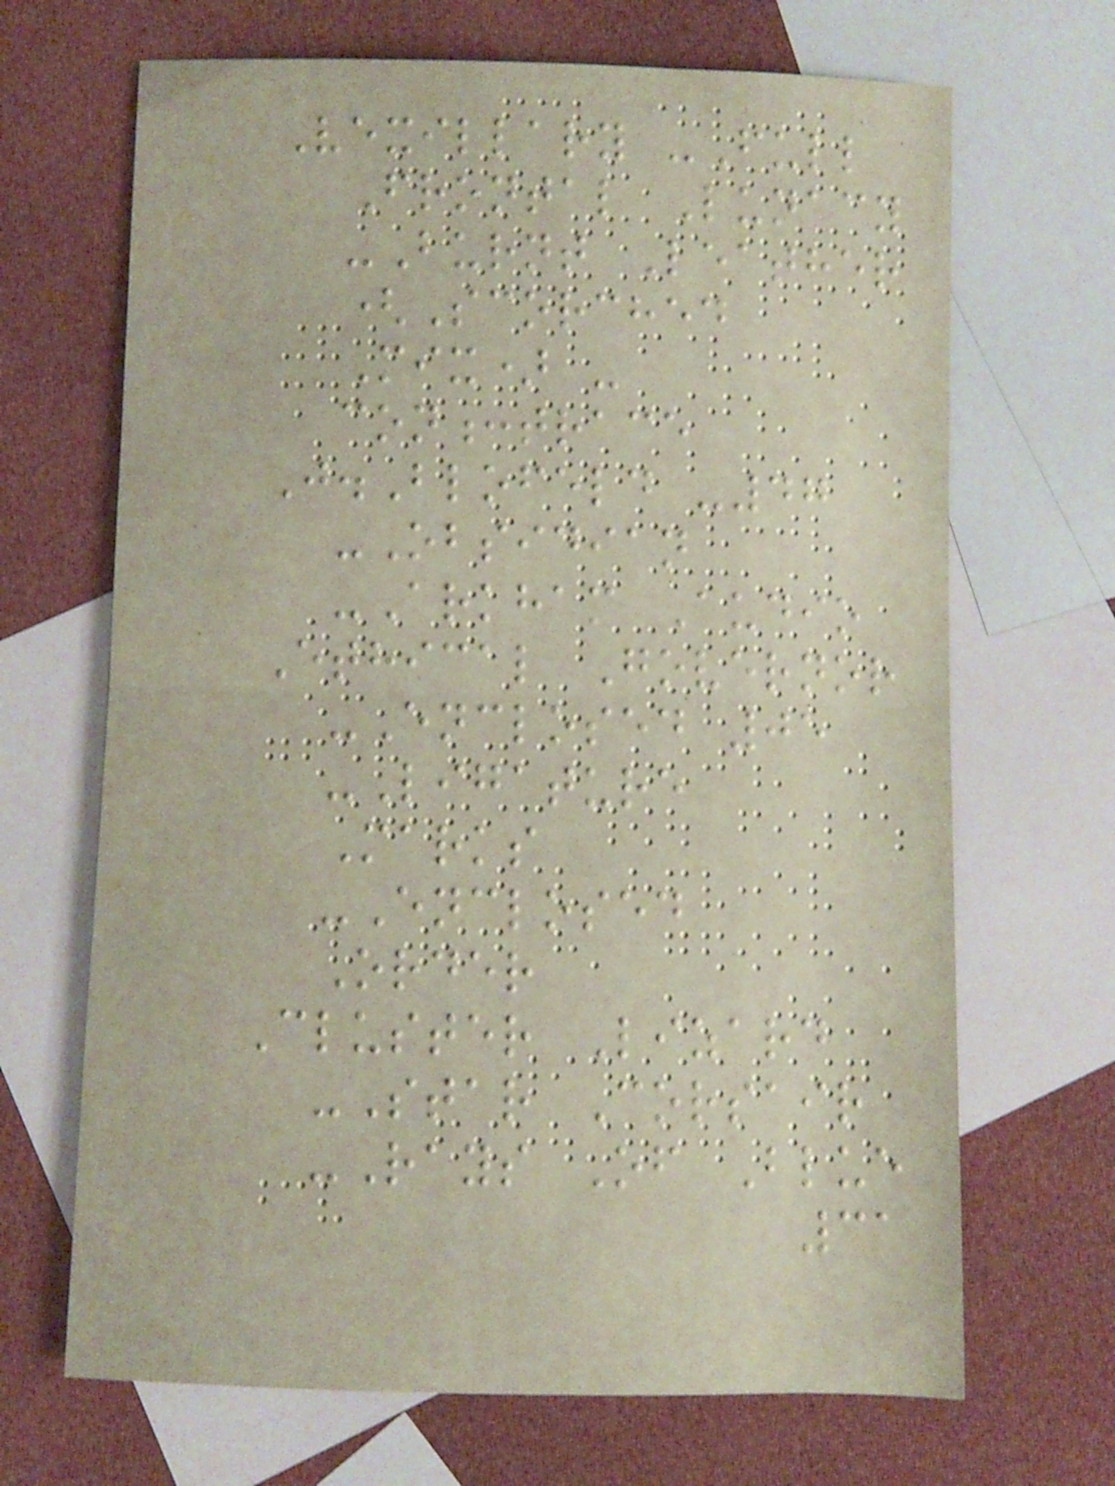Vexillary -Full
Frontal Lunacy
-Burnt Leather
(Scorched
Mix) -
con:trace
J.Blofeld -47
-Obsidian
-Arkham Audio
Ethical Governor
-Enclosed 05
-Ligature
Marks
-Enclosed
Order
Cluster Lizard
-Star Corsair
-Rays Of Blue
31
